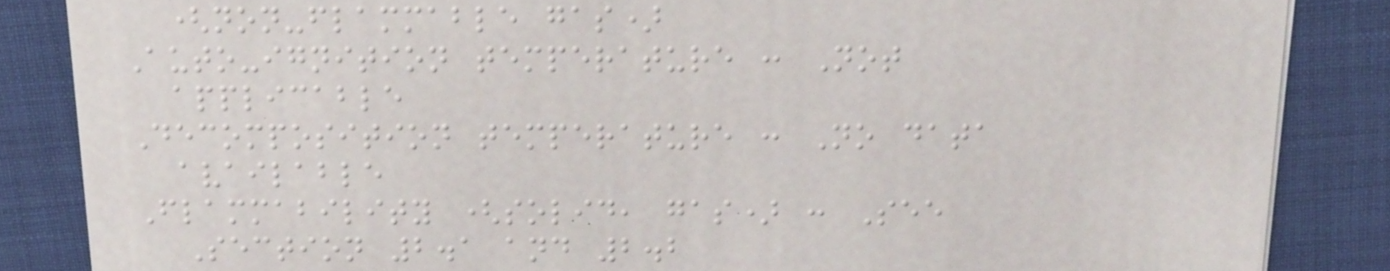(non-flammable gas)
Auto-ignition temperature : Not
applicable
Decomposition temperature : No data
available
Flammability (solid, gas) : See
Section 2.1 and 2.2
